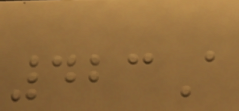423A
